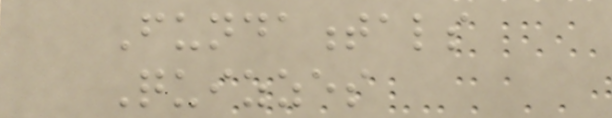Fundamentals
Quizzes
